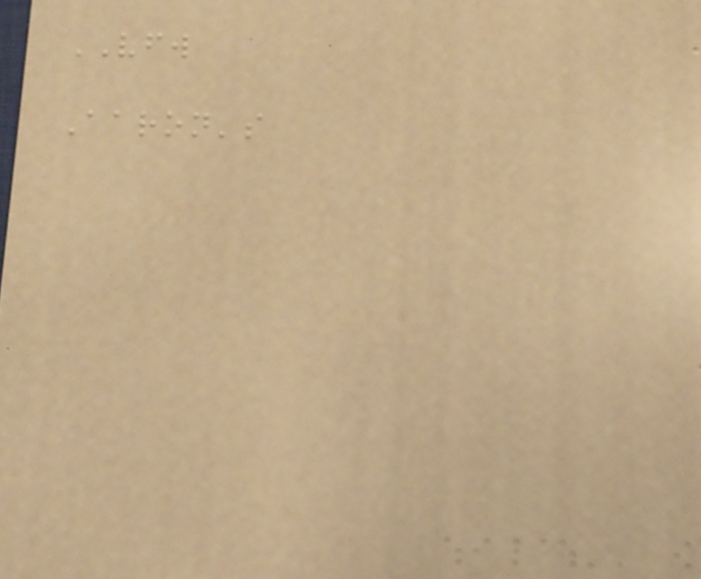VFW
Aaron's
